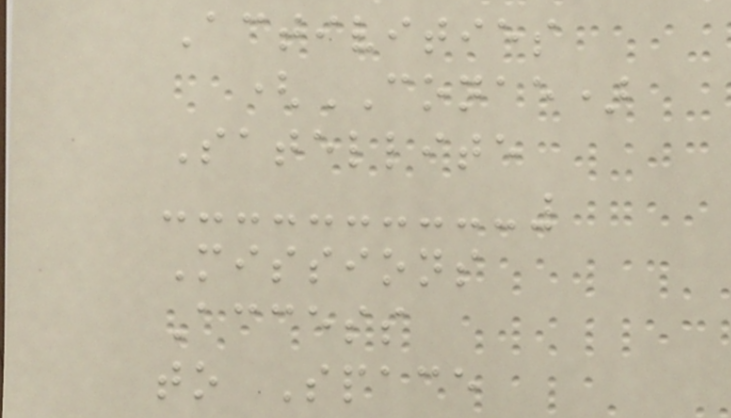Activities
(CONAE)
Satellite
Missions
Access
to Space
